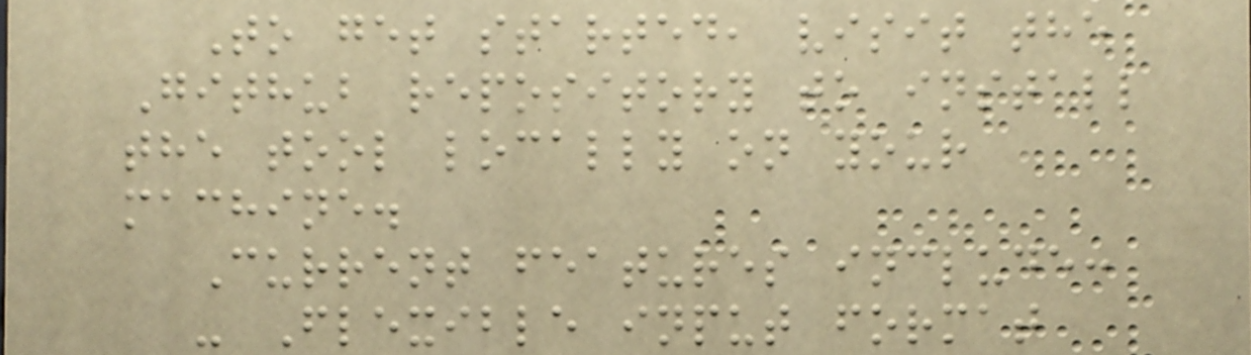To get started, visit the
Github repository to install
the tool locally on your
machine.
Current features include:
- Flexible input format
